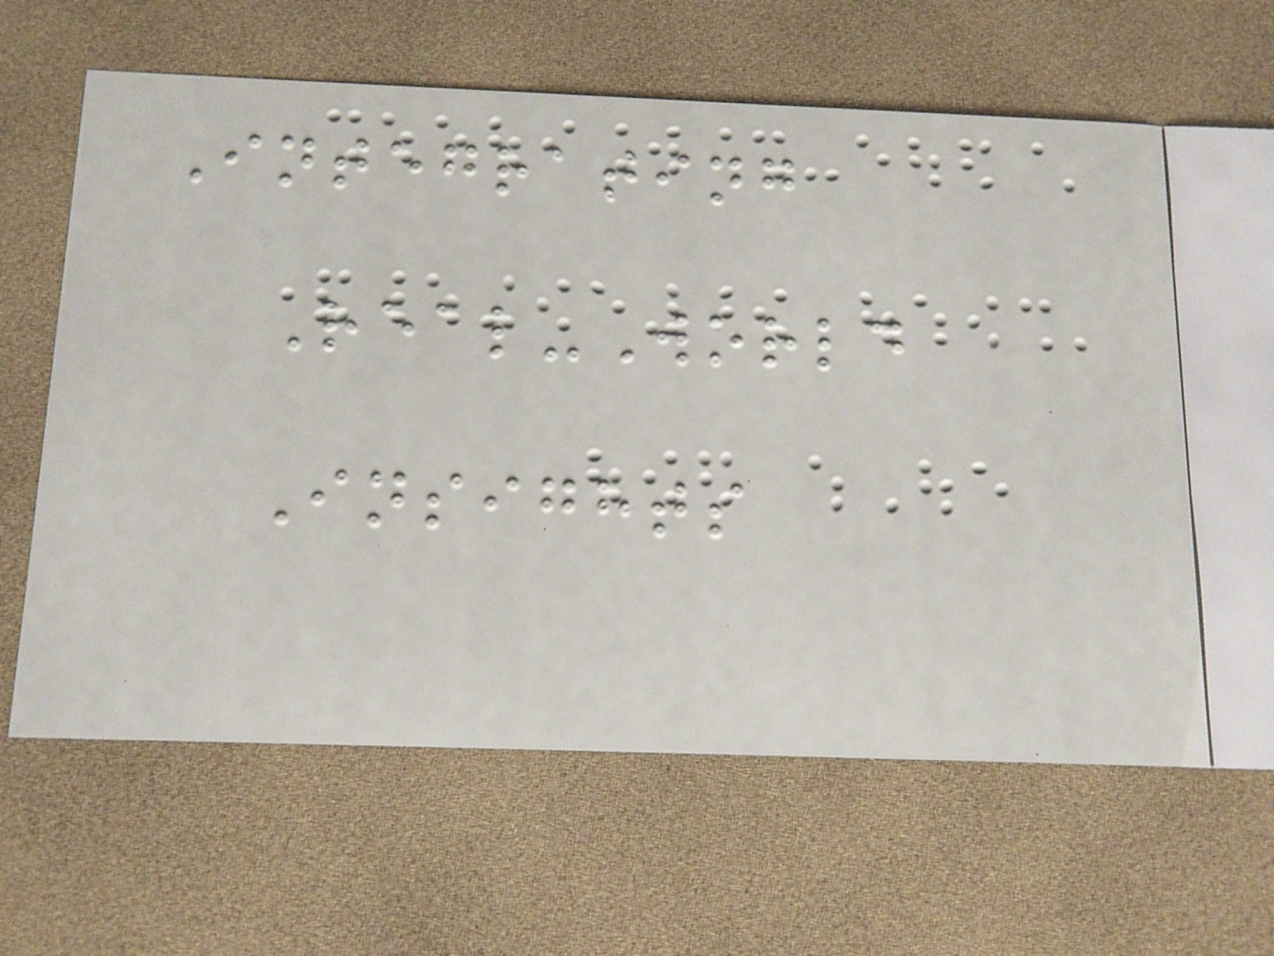Integrating
Real-World
Insights
